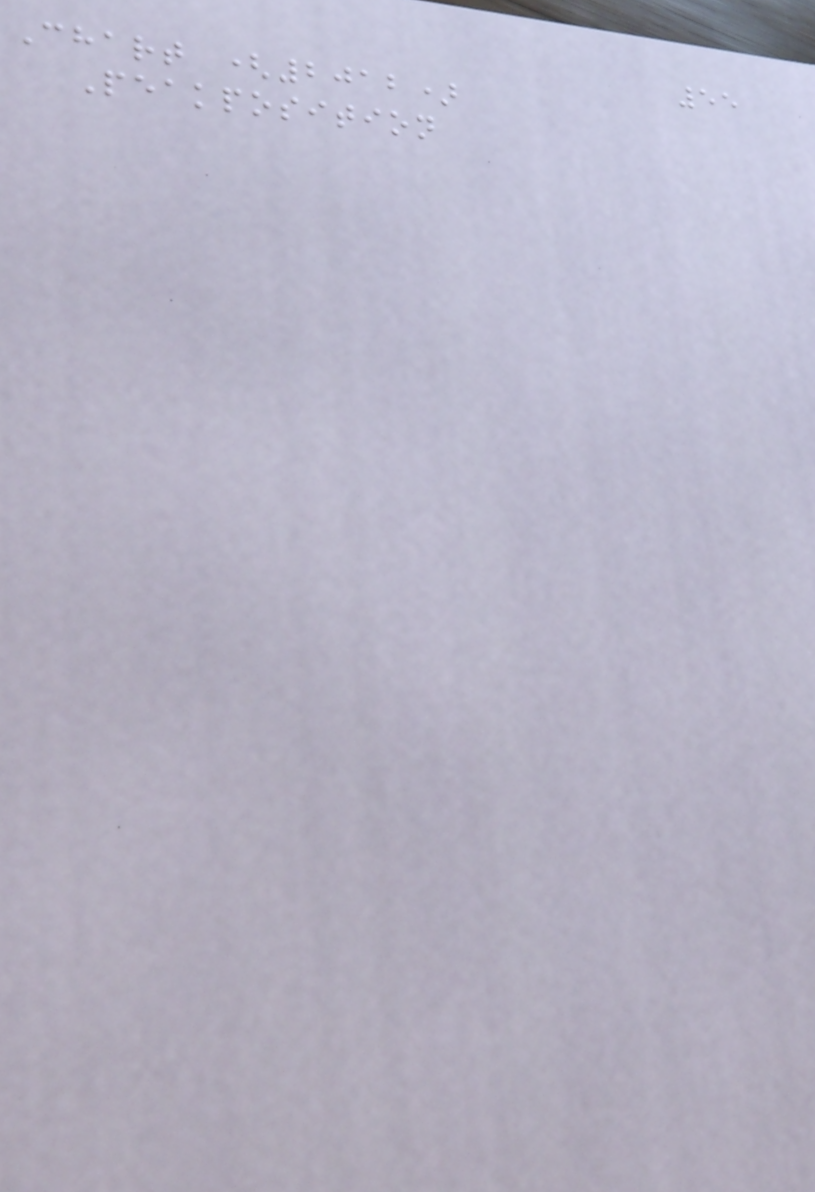55
Chart (2012)
Peakposition
